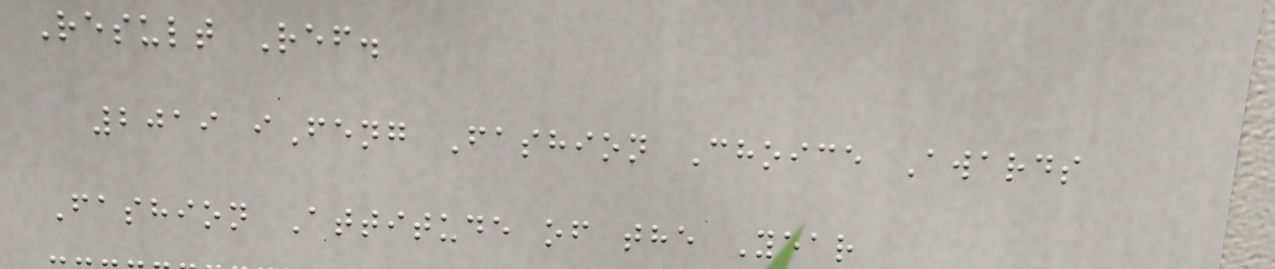Result Ref.
2019 iFeng Fashion Choice Awards
Fashion Attitude of the Year
